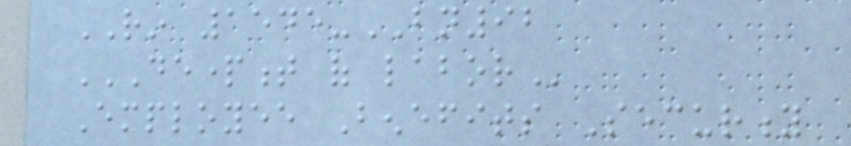RIN 1545-BN92
DEPARTMENT OF LABOR
Employee Benefits Security
